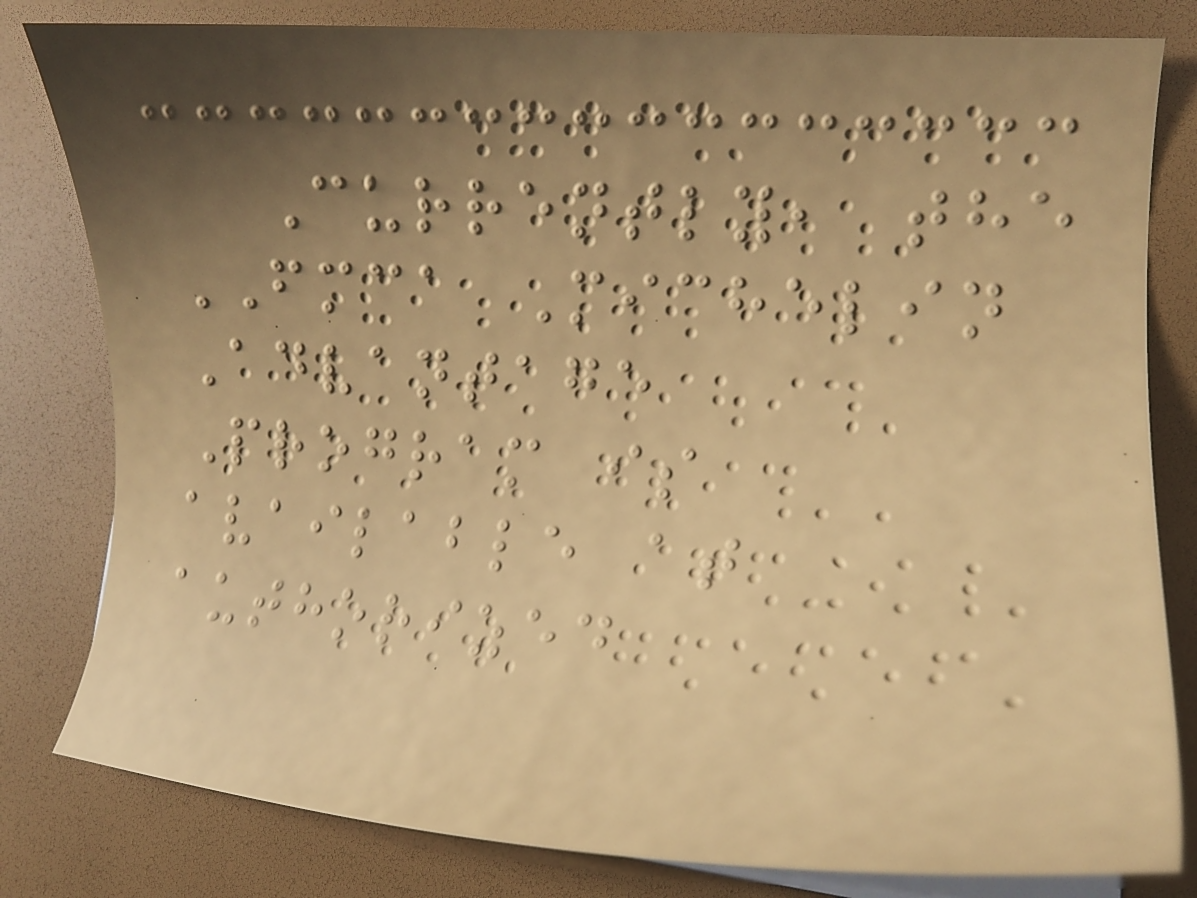Currently, the
FMCA Michelin
Advantage
Program is
available at
authorized
